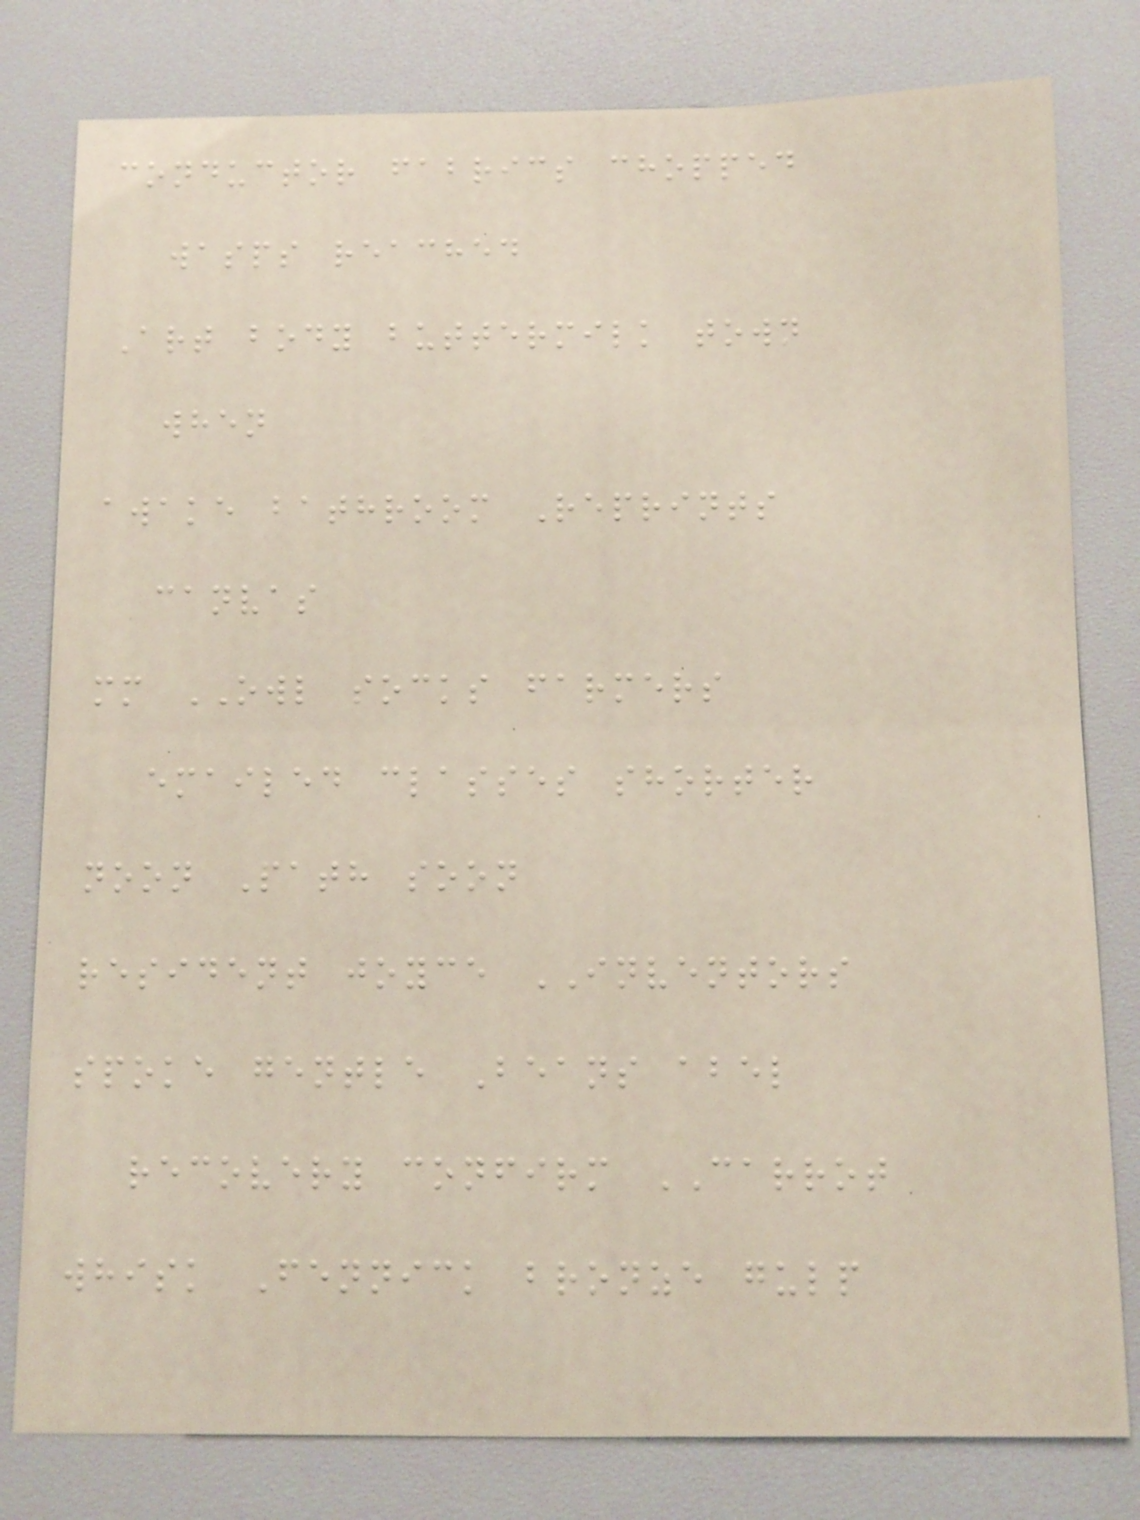conductor fabrics chopped
wasps reached
Art body buttermilk town
when
awake bathroom Reprints
canvas
mm OWL socks farmers
emailed classes shorter
noon Path soon
resident joyce INVENTORS
spoke gentle Beans abel
recovery confirm CARROT
whisk Fennick bronze gulp
